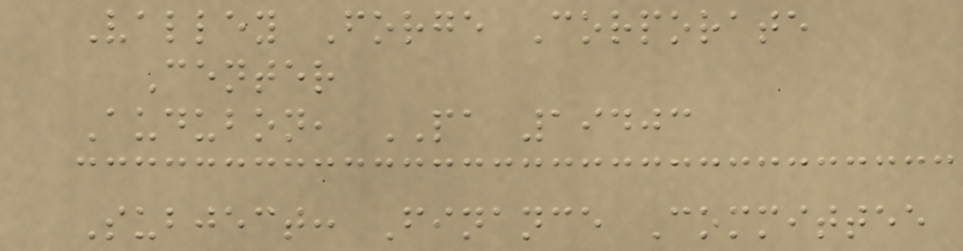Valley Forge Corporate
Center
Audubon, PA 19403
Subject: Finance Committee
